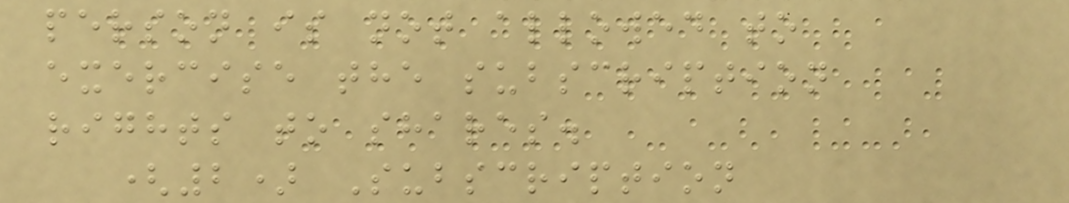person is not allowed to
exercise the subscription
rights to shares.
(2) Subscription
